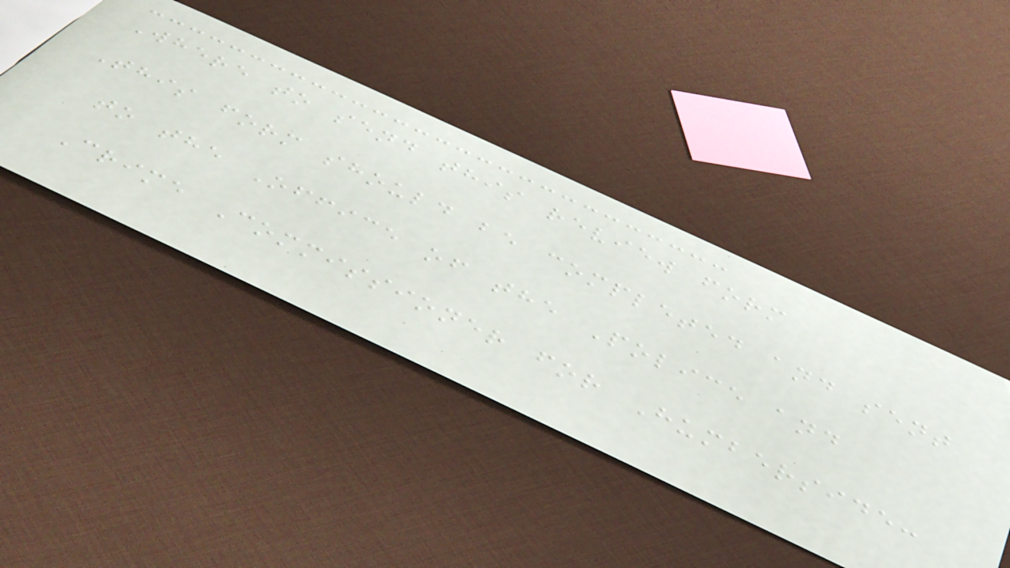Where to send this review form
This form should be completed and sent
to the Office of the Police and
Crime Commissioner for Humberside:
